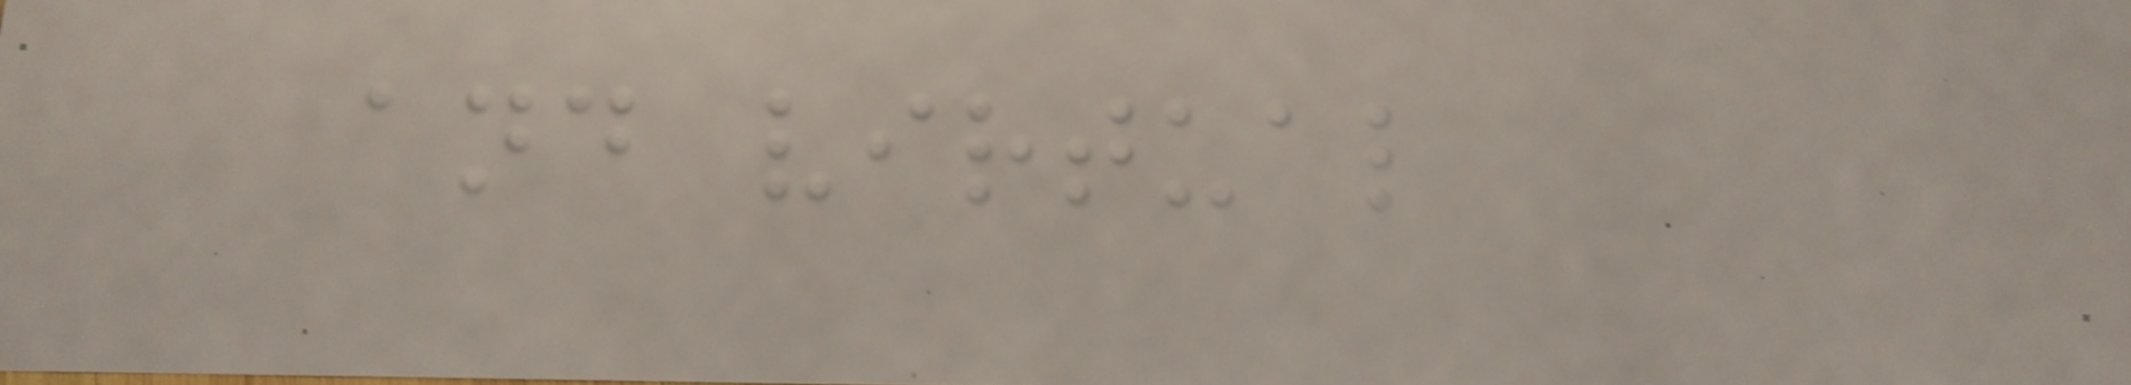and virtual
